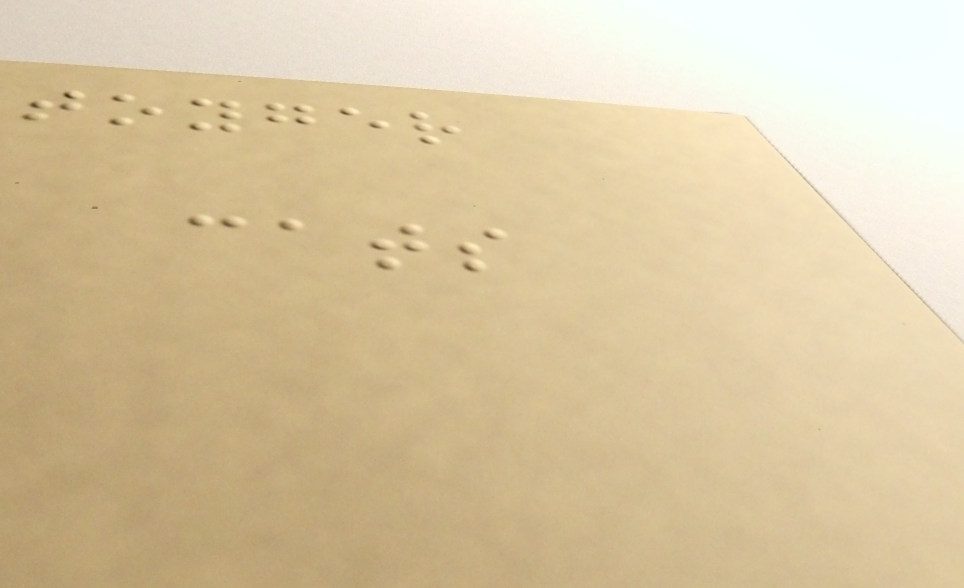toyger
cats
